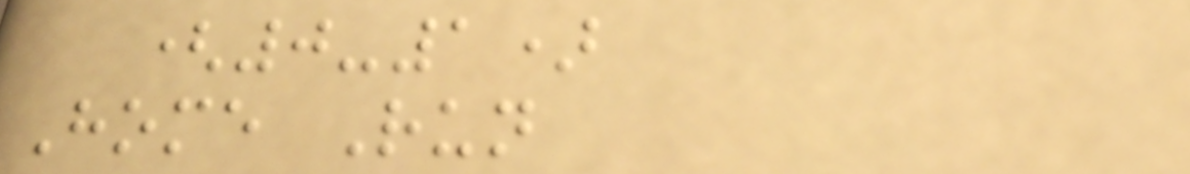(0-1)
Home Run
